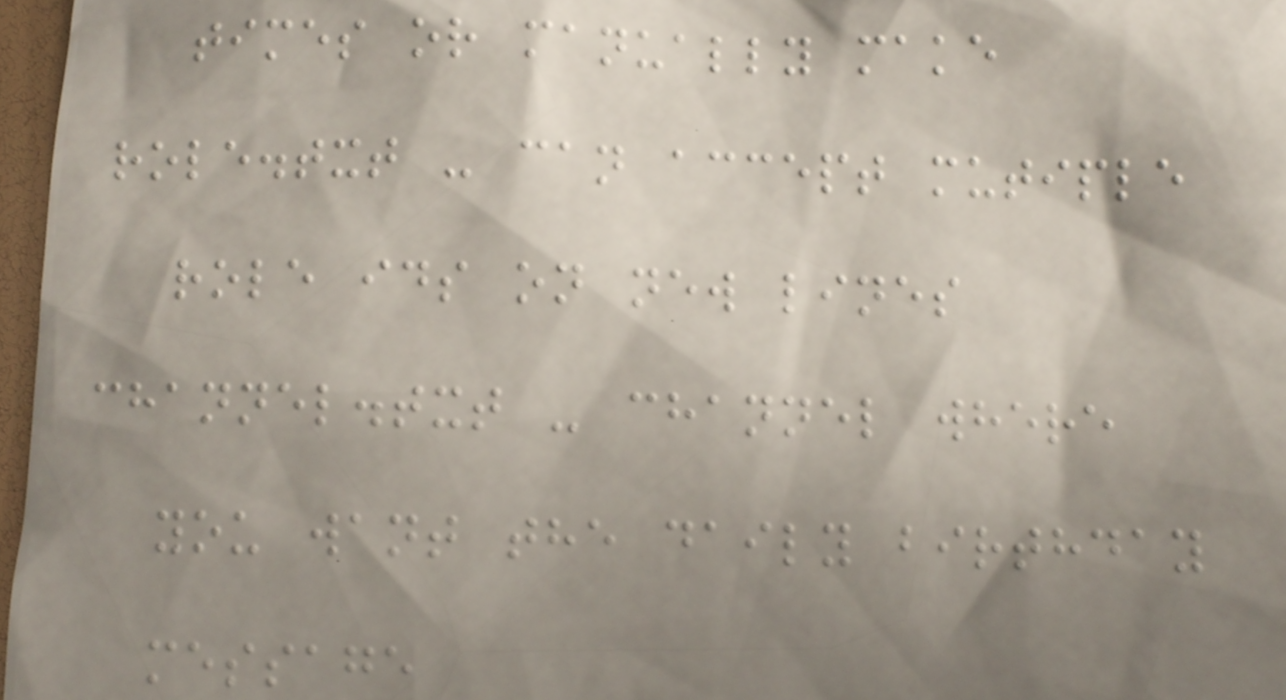times or manually make
role.txt - can accept mutiple
role ids on new lines
channel.txt - channel where
you want the daily birthday
message
